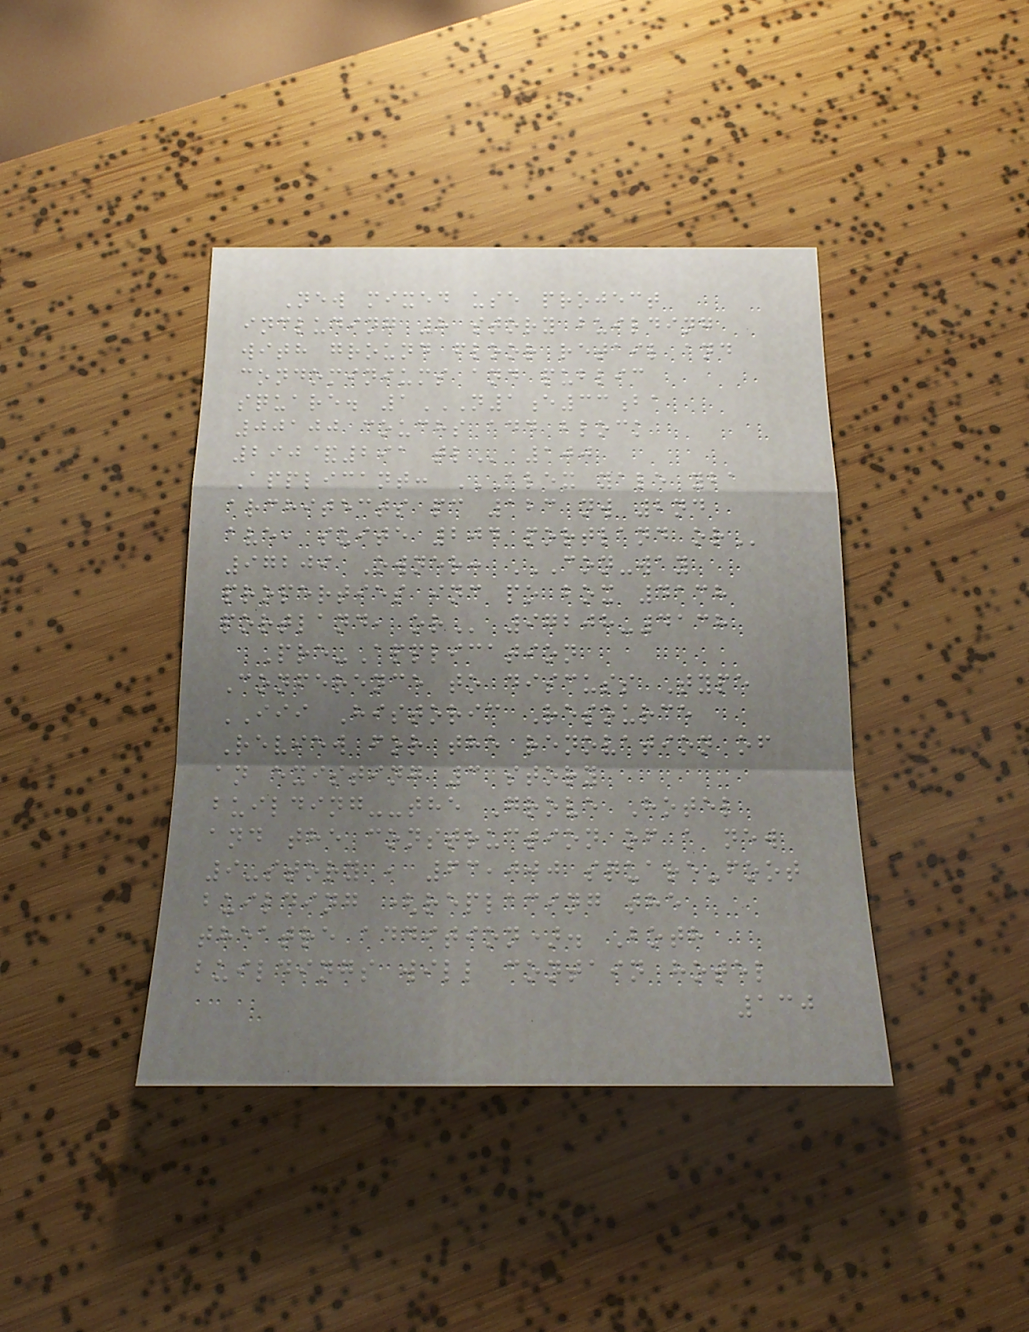New mixed use project
including 8 story building
with ground floor retail and
condominiums and public
square. 1N1E33BA
00100 COUCHS ADD BLOCK
290&291 TL 100
Applicant: ALEX YALE YBA
ARCHITECTS PC 123 NW 2ND
AVE, SUITE 204 PORTLAND OR
97209 Owner: CON-WAY
PROPERTIES INC PO BOX 4138
PORTLAND, OR 97208-4138
Pre-Application
Conference to discuss Type
III Historic Resource
Review for the renovation of
an existing 3 story
building--the Grove Hotel
and the construction of a new
9-story , 63,000 square-foot
building (replacing the
theatre addition). Both
buildings will contain hotel
130
